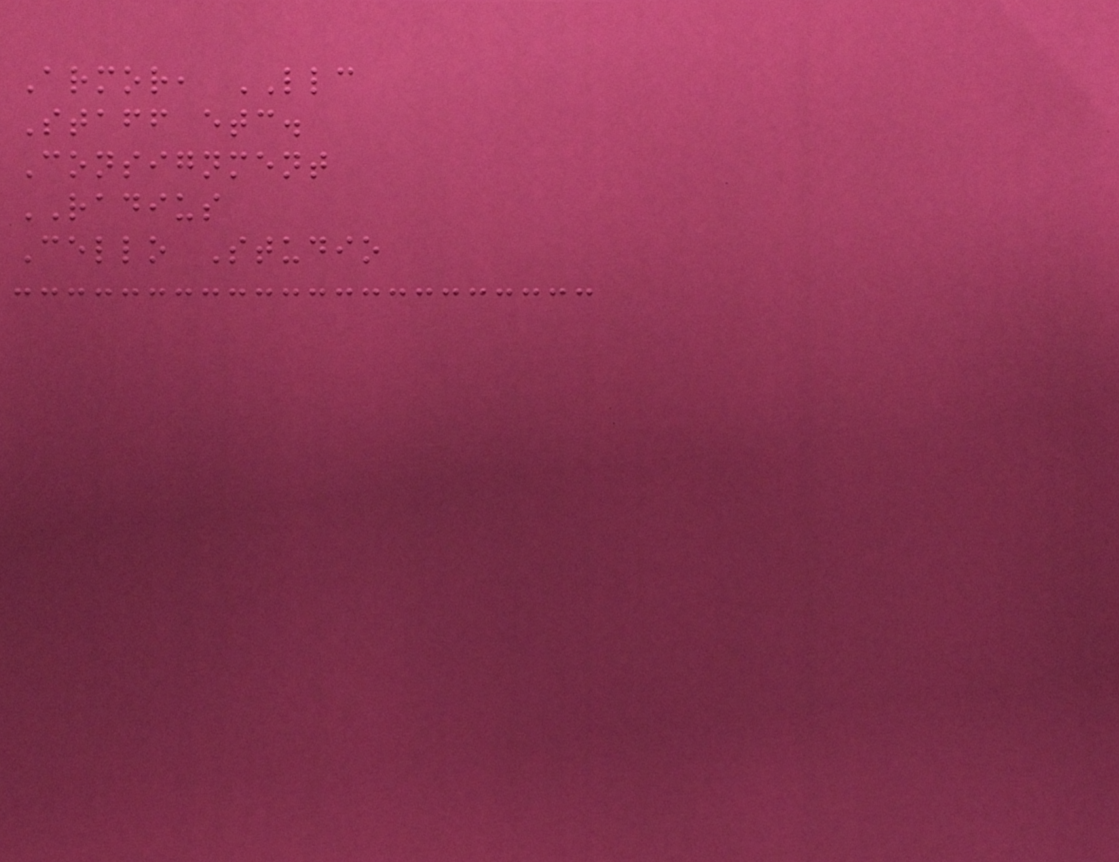Armor, LLC
Staff etc.
Consignment
RADIUS
Cello Studio
